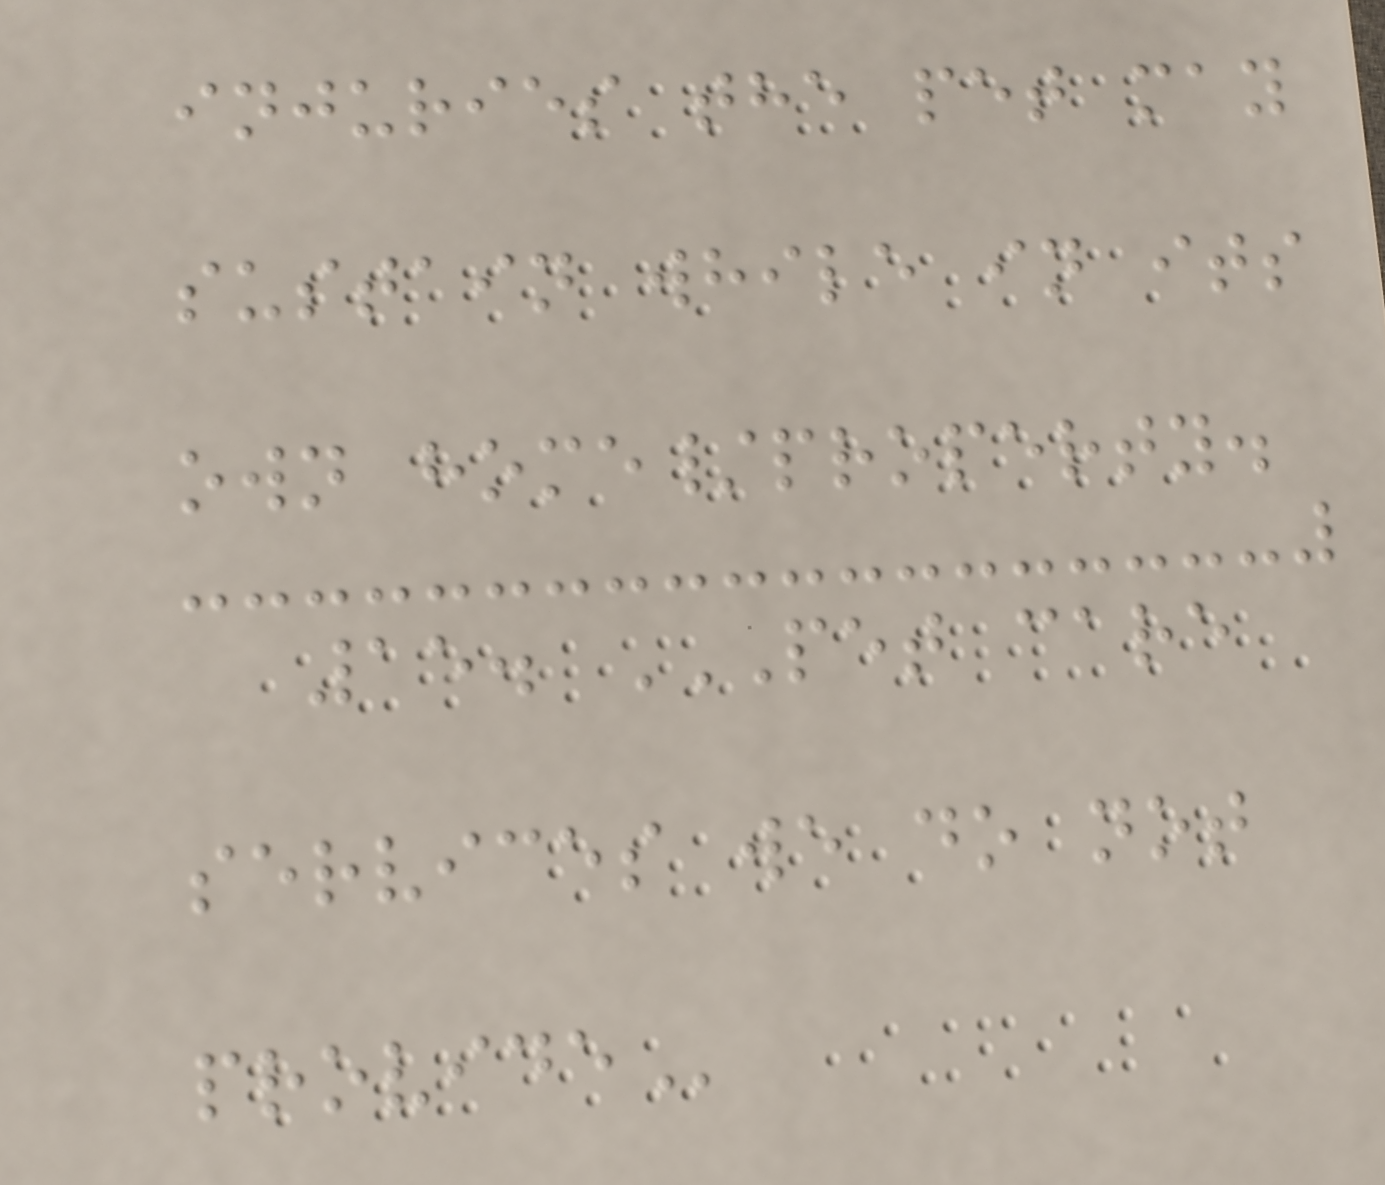injuries the pet may
sustain while in its
own home/property.
15. PET CARE
SERVICES WE DO NOT
PROVIDE
